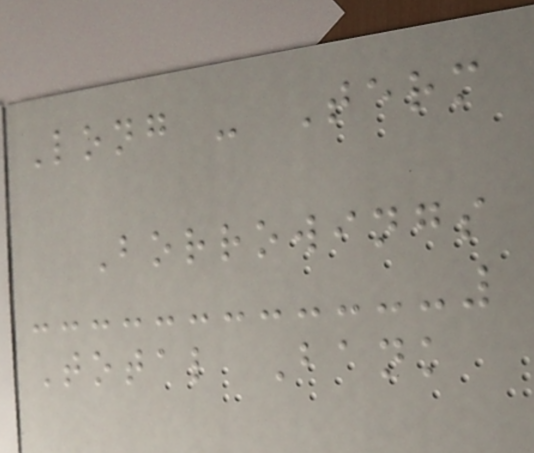Long - Term
Borrowings
Total Bank
